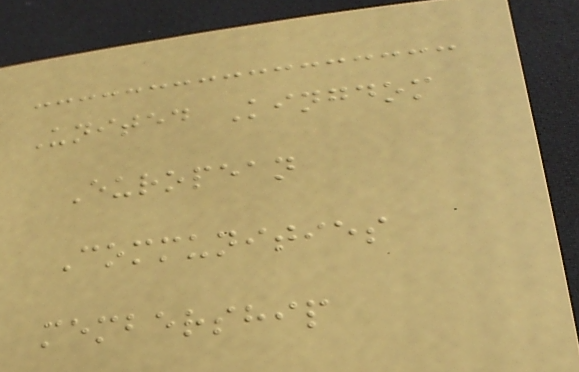United Kingdom
European
Communities
membership
